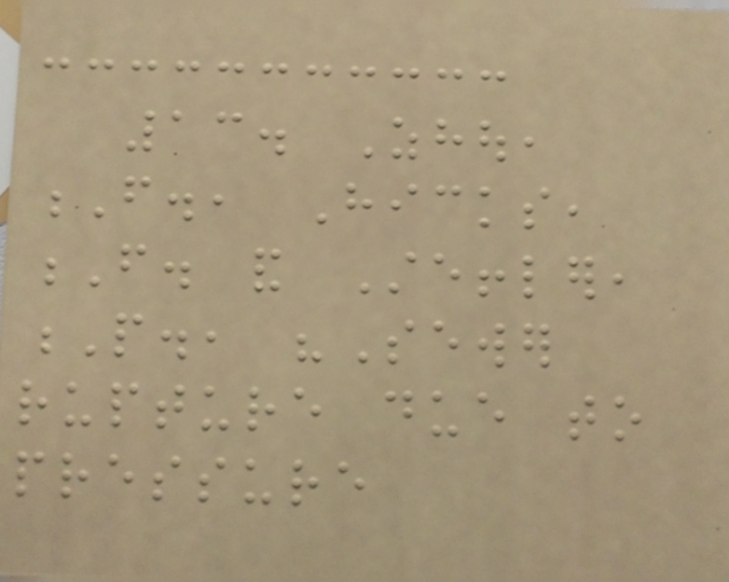13. Zhou,
F., Hicks,
F. and Steffler,
P., "Sewer
rupture due to
pressure
